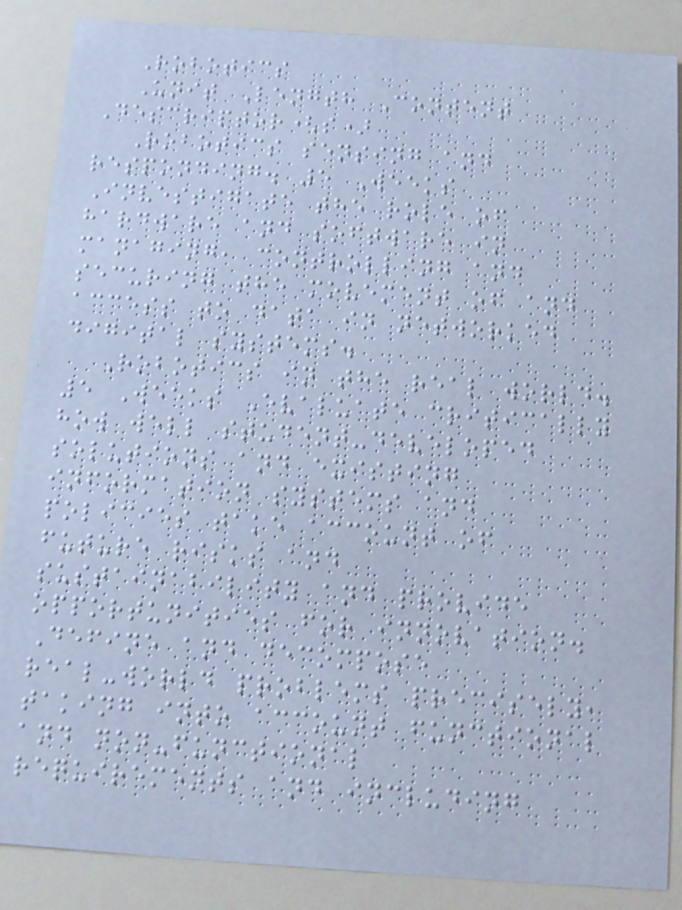Robotics
Unit Length Content
Descriptor(s)
Robotics sensing and
responding. 5 Weeks
Investigate the role of
hardware and software in
managing, controlling and
securing the movement of and
access to data in networked
digital systems.
Robotics in the real world.
5 Weeks Evaluate critically
how well student-developed
solutions and existing
information systems and
policies take account of
future risks and
sustainability and provide
opportunities for innovation.
Define and decompose
real-world problems precisely,
taking into account functional
and non-functional
requirements and including
